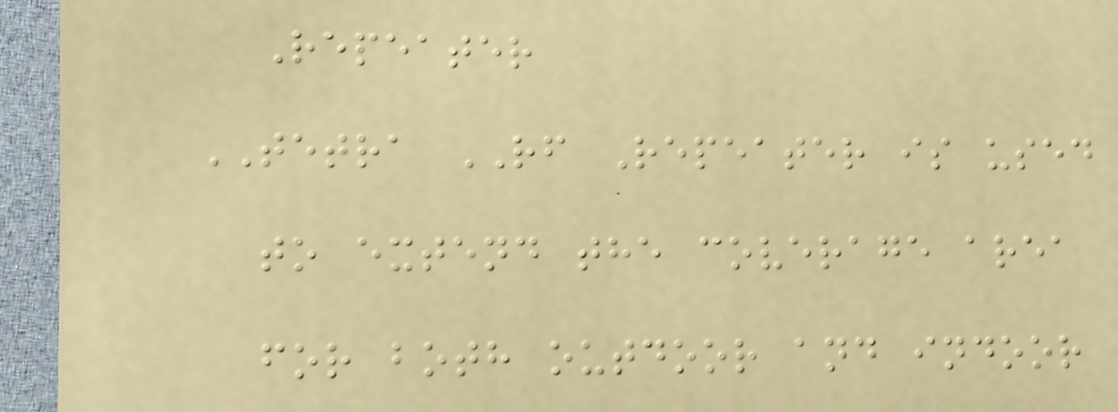Repeater
TETRA RF Repeater is used
to extend the coverage area
for both outdoor and indoor
